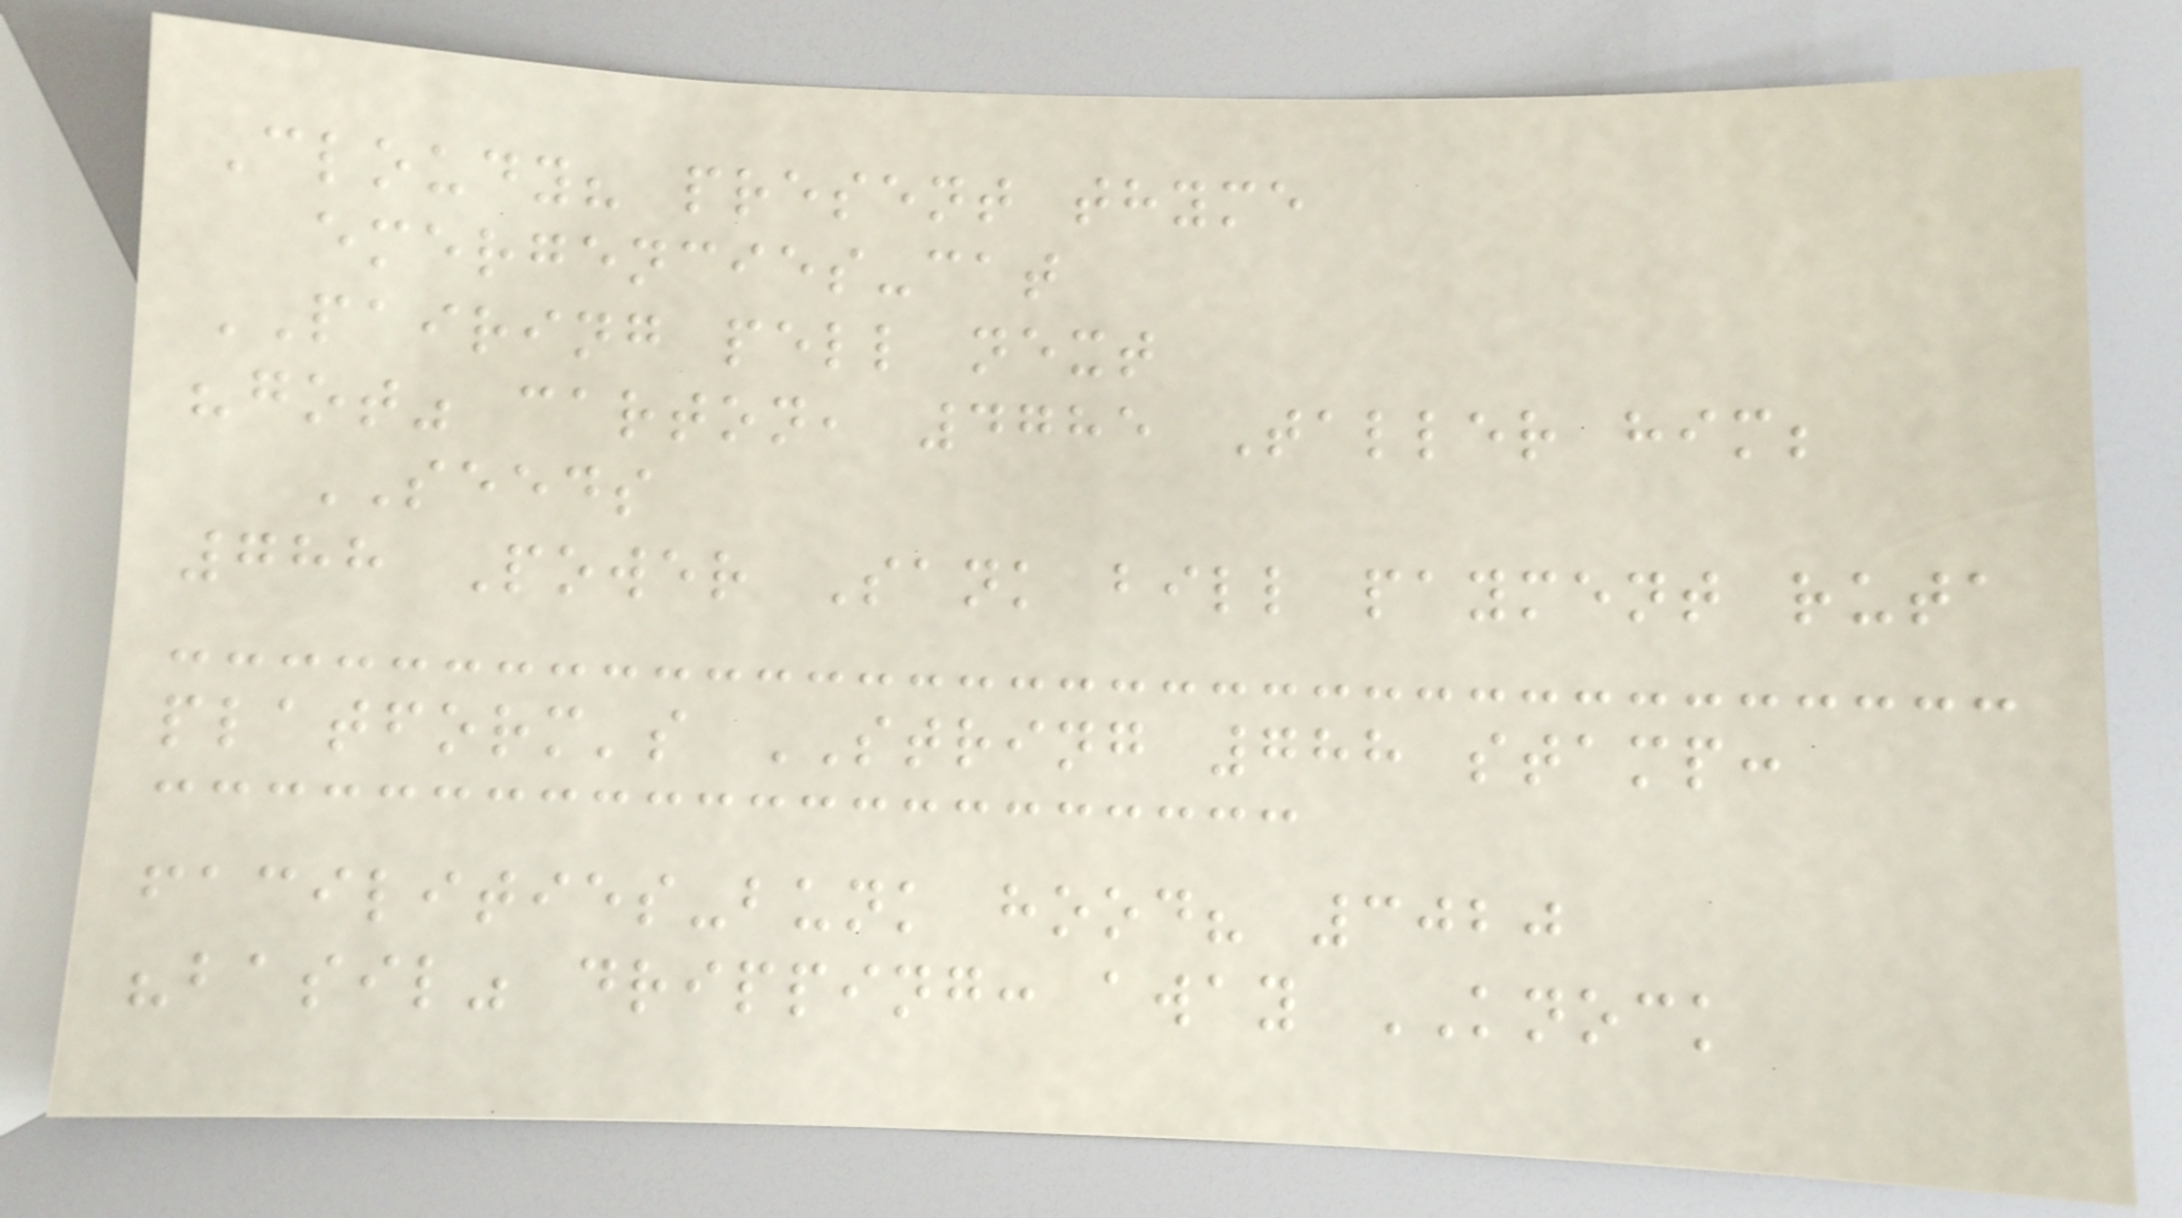Cloudy? present thyme
emergencies-cat
PAIRING pell next
"got" carton, 4785 Taller him;
SEEDS
788 Power Sank bill payment ruta
platform's STRING 788 stamp:
facilities-bunk hood? 3020
"basil" dripping: away KNOCK
